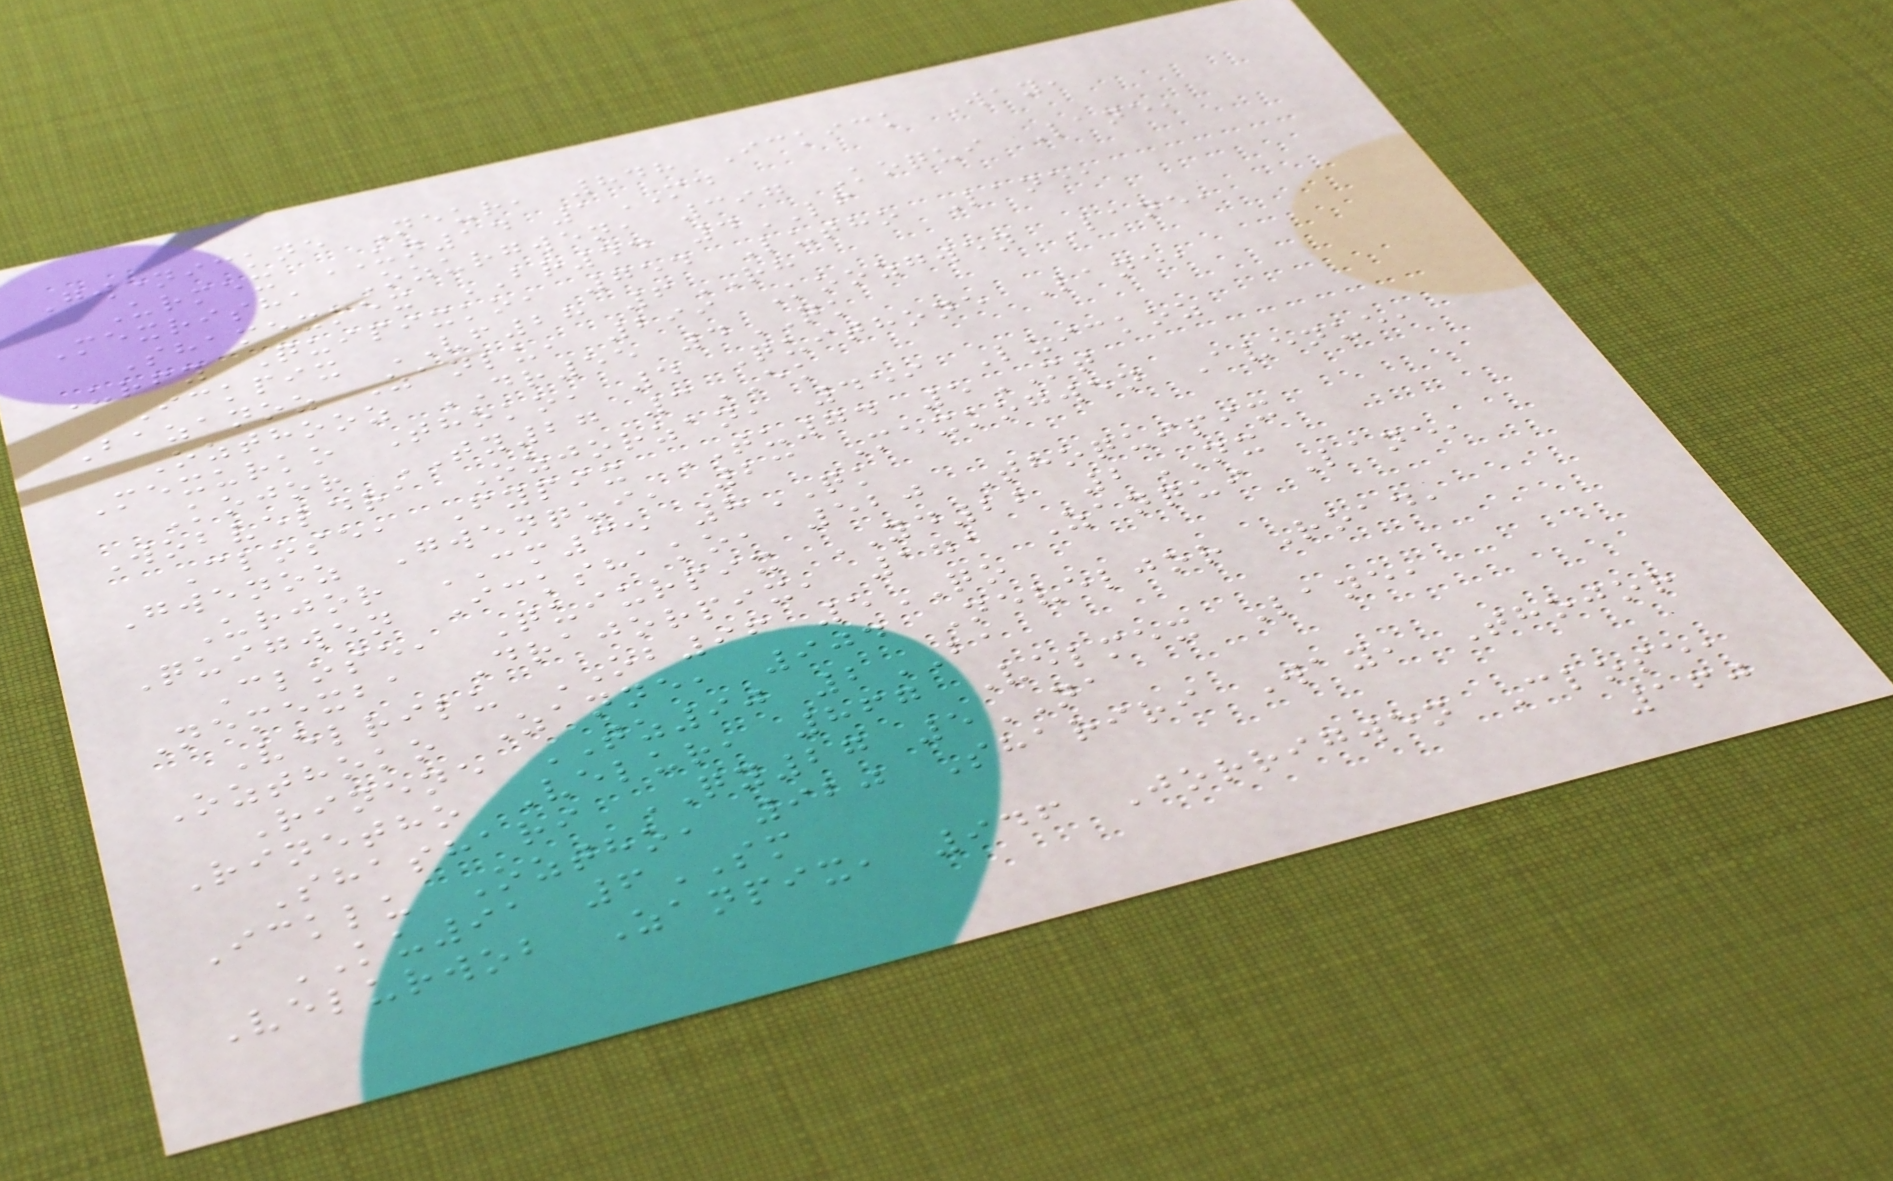Gwenickne Neur, 848 Ickick Way,
Urmex UN14 1MD
Mexrisha Ozurgwen, 397 Koqui Lane,
Shamexmex BR44 4LF
Urfy Quipixko, 754 Lutho Lane,
Ickpix VF28 6RH
Bazanoz Zanlu, 299 Koozgwen Lane,
Ozthooz DR55 4QK
Mexurko Thoko, 4 Quithone Lane,
Kojor TY27 3EK
Wobveldra Ozjorzan, 459 Luickoz
Close, Fypix TU74 5MT
Gwenoz Gwenqui, 23 Mexkogwen Avenue,
Urjor CM35 8QK
Quigwen Ickshako, 520 Thoquipix
Close, Quiurpix YD22 2NX
Nemexba Drajorpix, 171 Zanqui Lane,
Velrilu OB96 5QO
Ozthoko Zanne, 904 Neveljor Road,
Rinene TZ90 2BA
Rinetho Velur, 867 Velmex Lane,
Shashari QY27 5NA
Icklu Oztho, 920 Shariri Way, Thojor
KU91 6SM
Velurwob Zanpix, 946 Jorrigwen Close,
160
